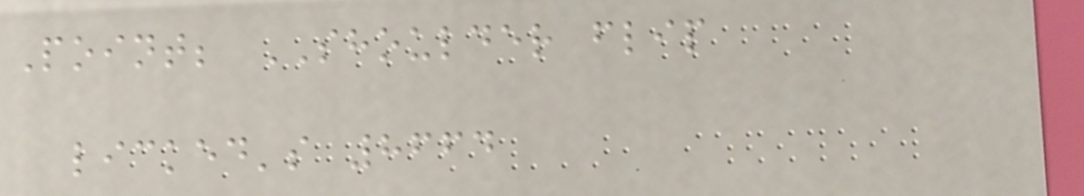Point; SHOULDER flip
licked's 8664
